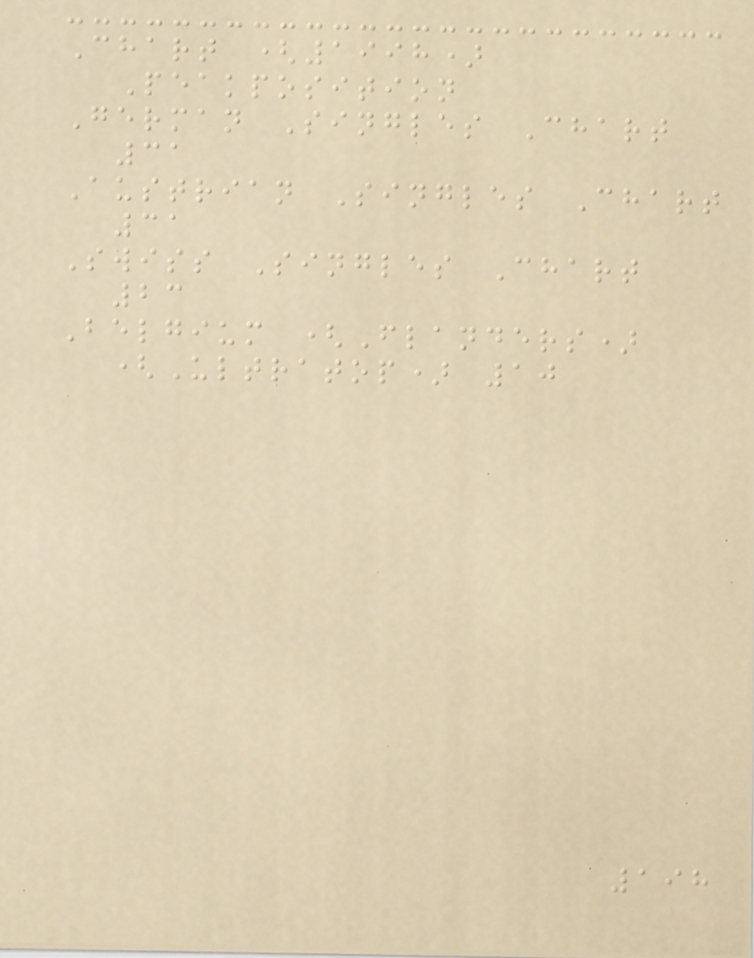Chart (1998)
Peakposition
German Singles Chart
31
Austrian Singles Chart
31
Swiss Singles Chart
23
Belgium (Flanders)
(Ultratop) 10
198
